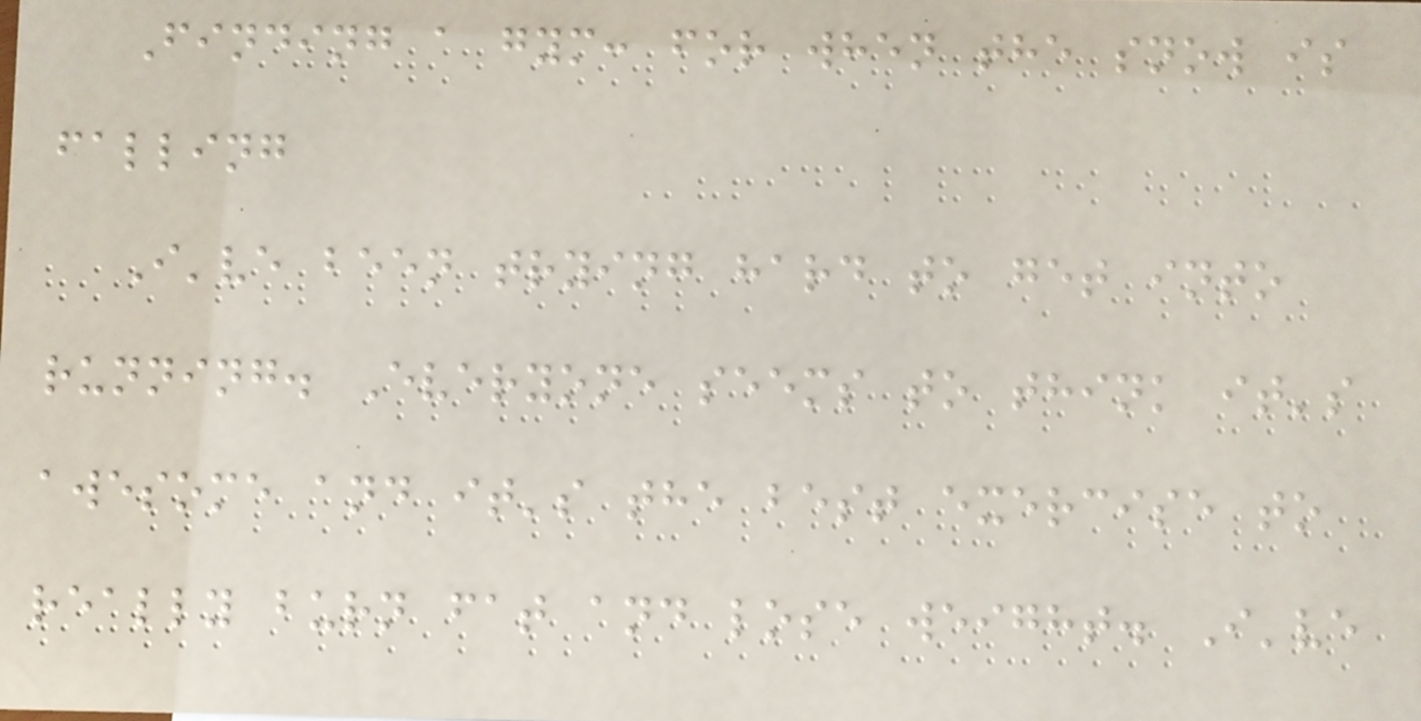Finding a gym: for when the snow is
falling
I've been trying hard to get into
running. Everyone seems to think it's
awesome and it's the best exercise to
really burn fat and lose weight. I've
